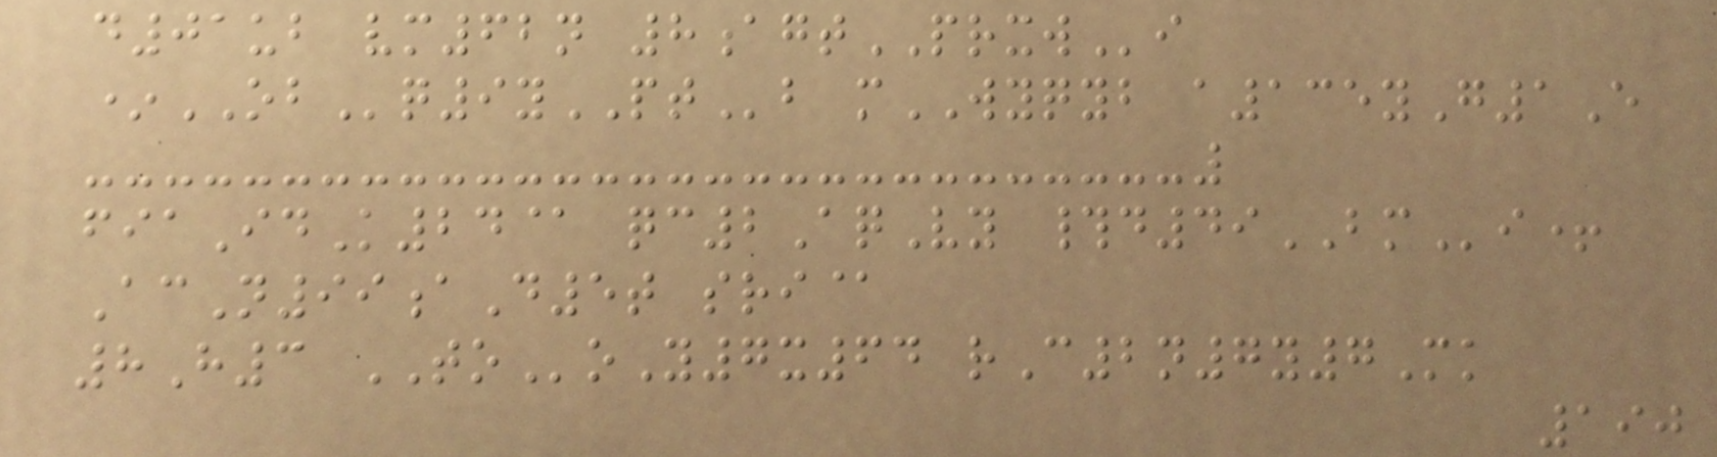d01ub vm62n 8agtPRXWi
*OBq9yPTb mWYQYB a135yG1E
fiaIdK24@ qc2AqVy #d49BMi+
AcN99aD5t sri@
8H3 TOoY7x64 rC2n7y7Mk
190
